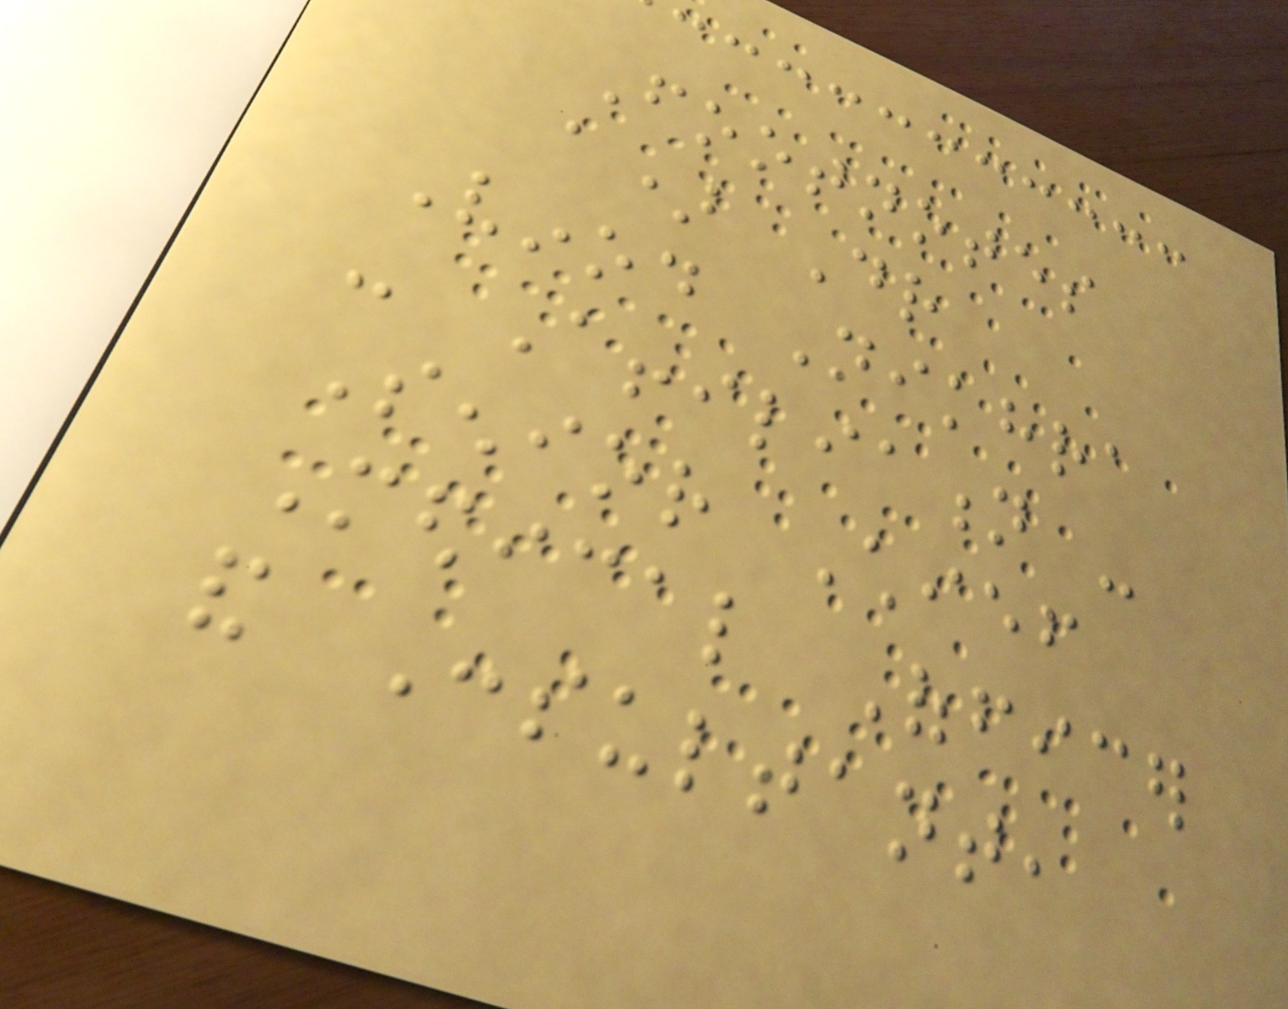Footnotes
a) Dr
Vinod Nikhra
- Affiliation -
Senior Chief
Medical Officer
and Consultant,
